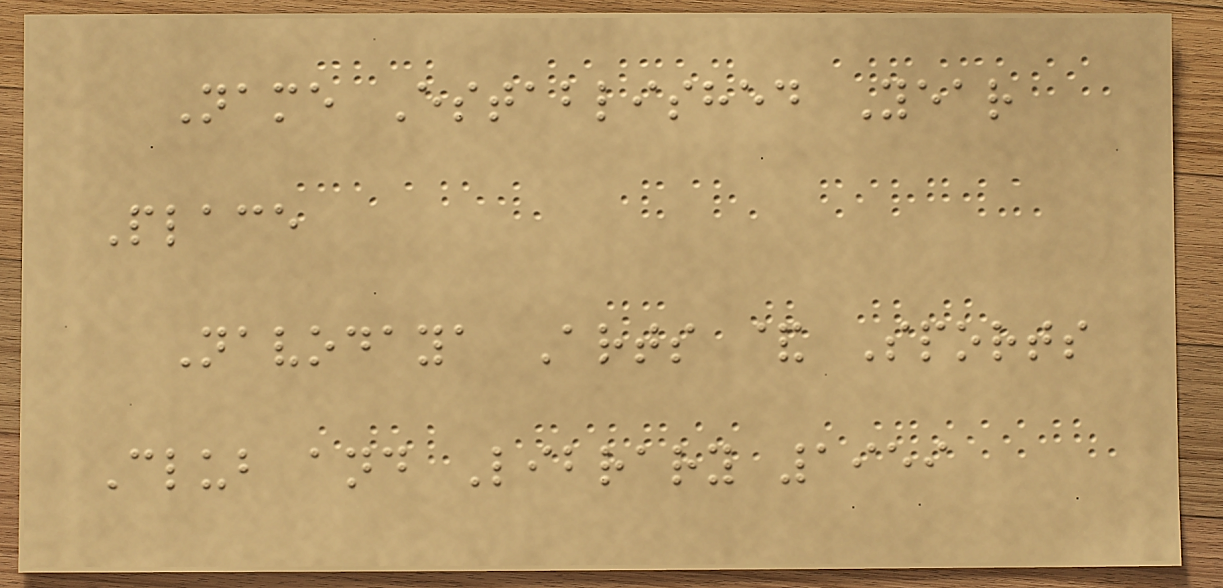Name Established Year
Place
Navodaya Arts & Sports
Club and Library 1959
